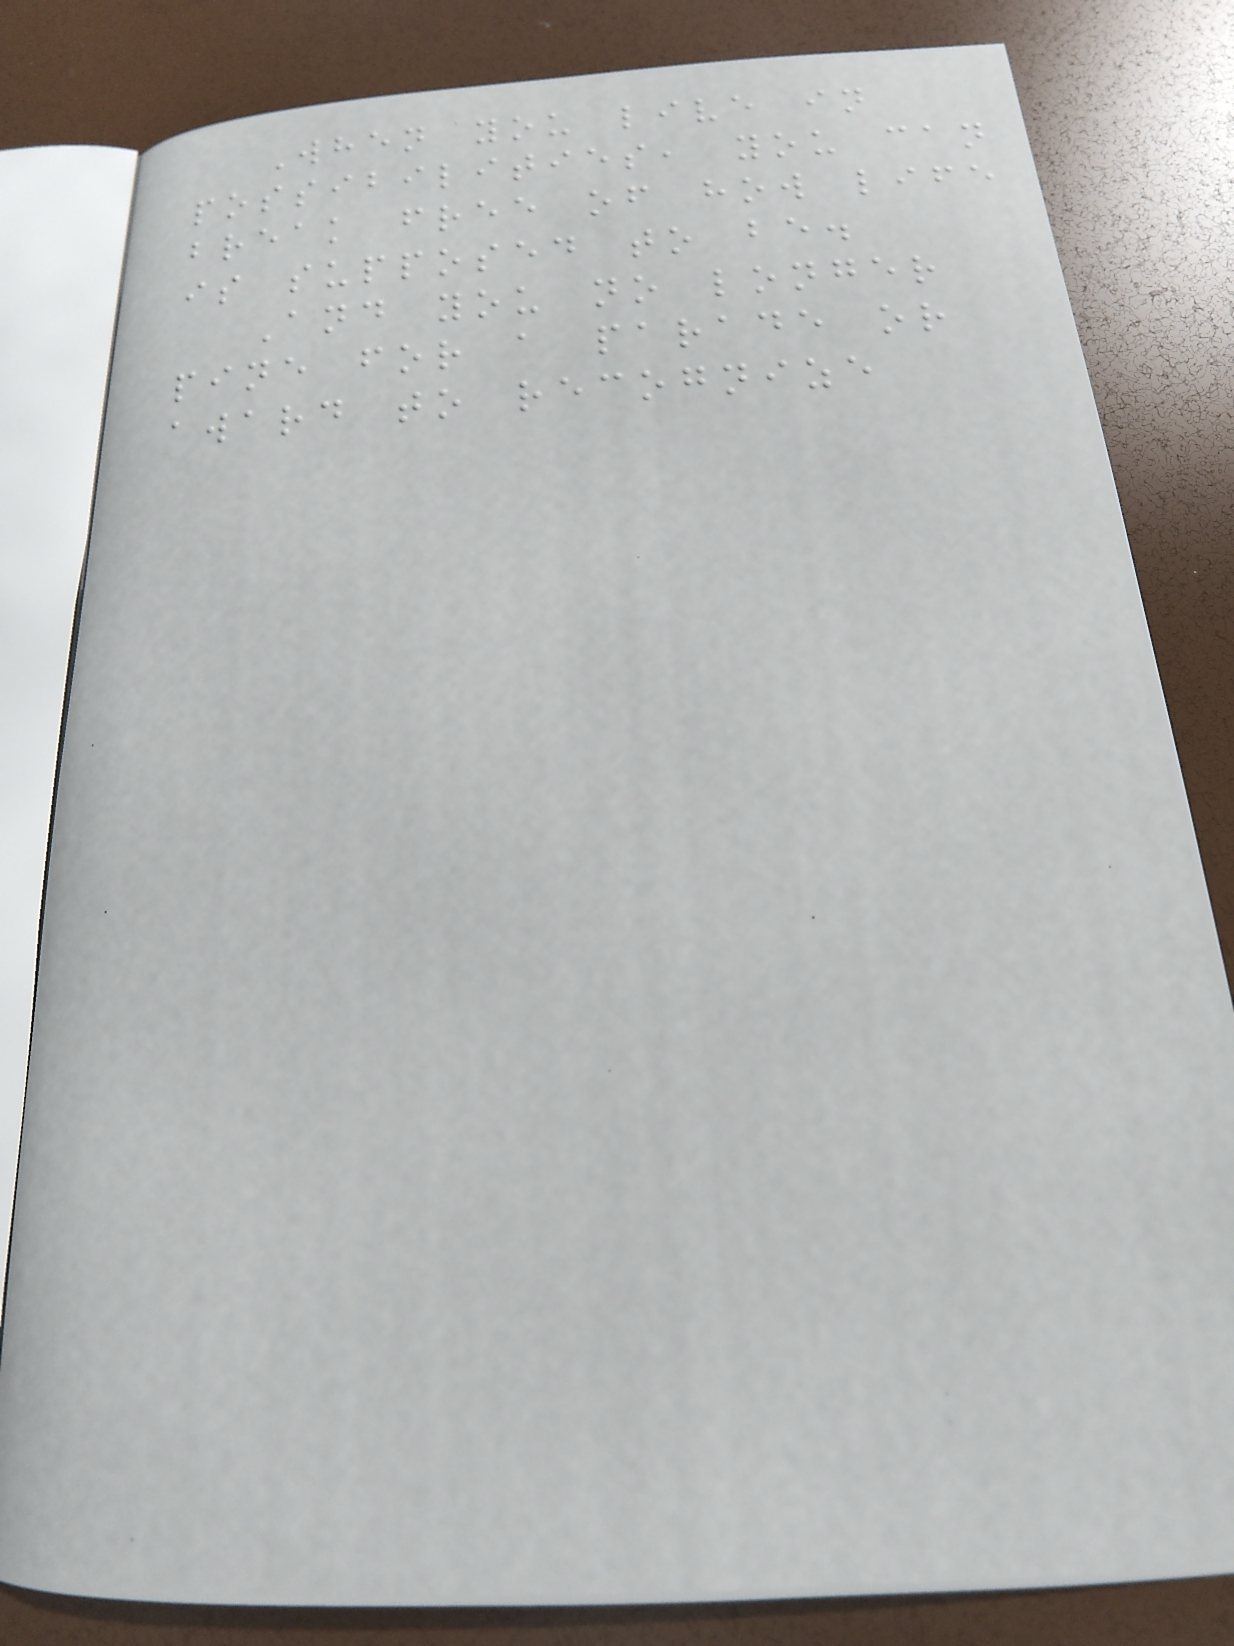When you live in
possibilities, you can
break free of how life
is supposed to be.
And you no longer
pine for a parade or
award to recognize
